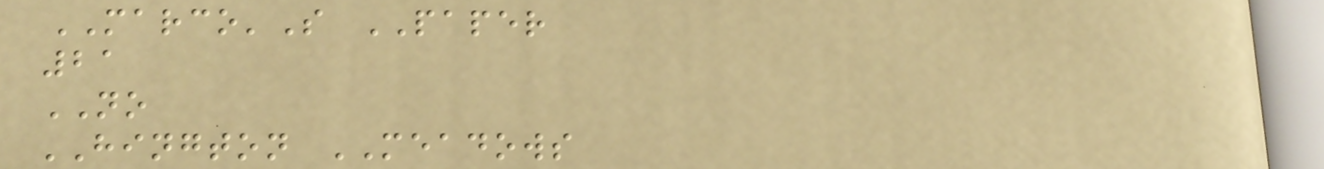MARCO'S PAPER
21
NO
HINGTON MEADOWS
